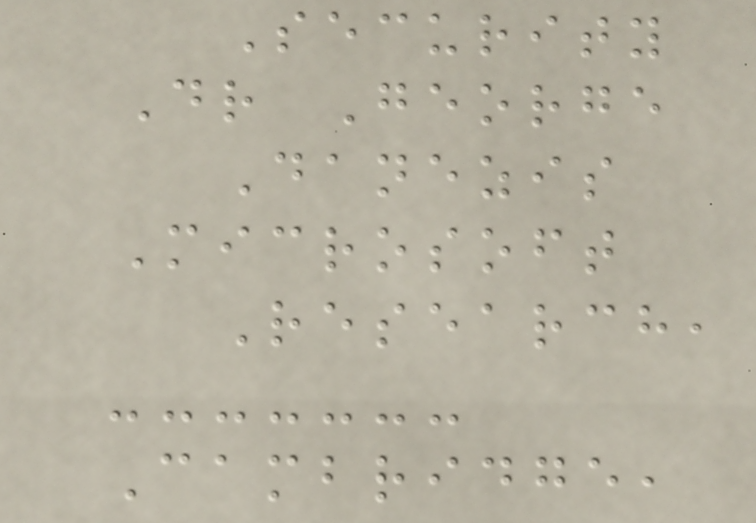Security
Dr George
Danezis
Microsoft
Research,
Cambridge,
